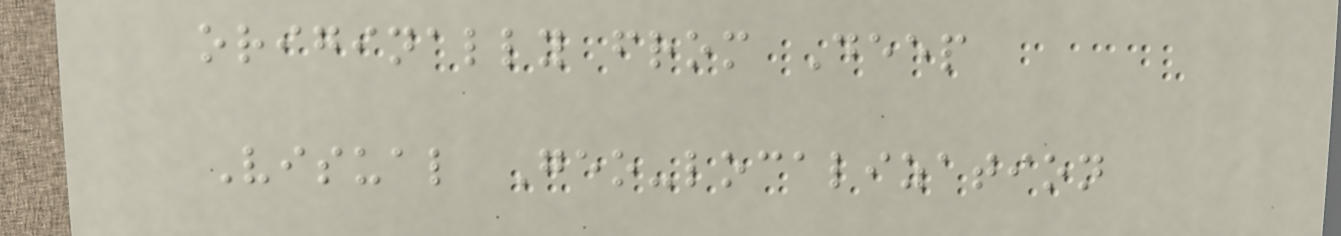originally from Deep
Visual Geo-localization
